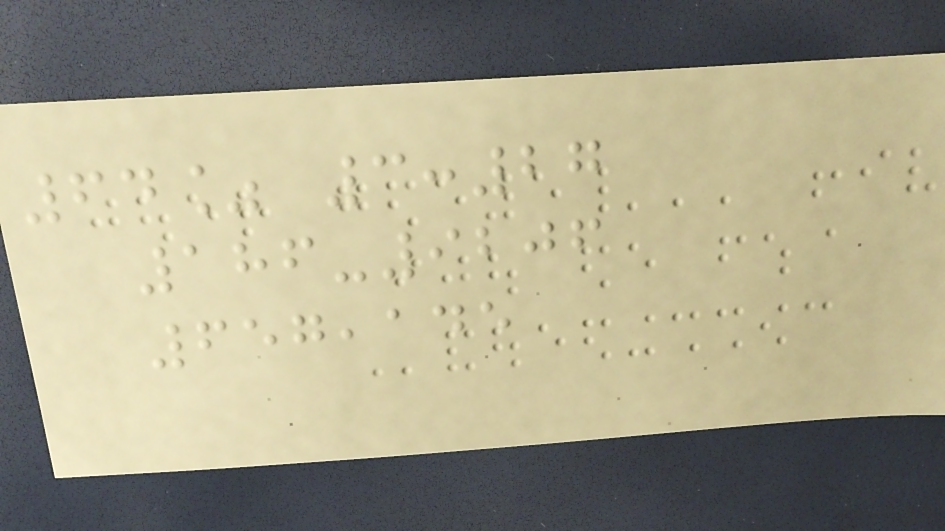64% 3:27
186-9206
657,145
